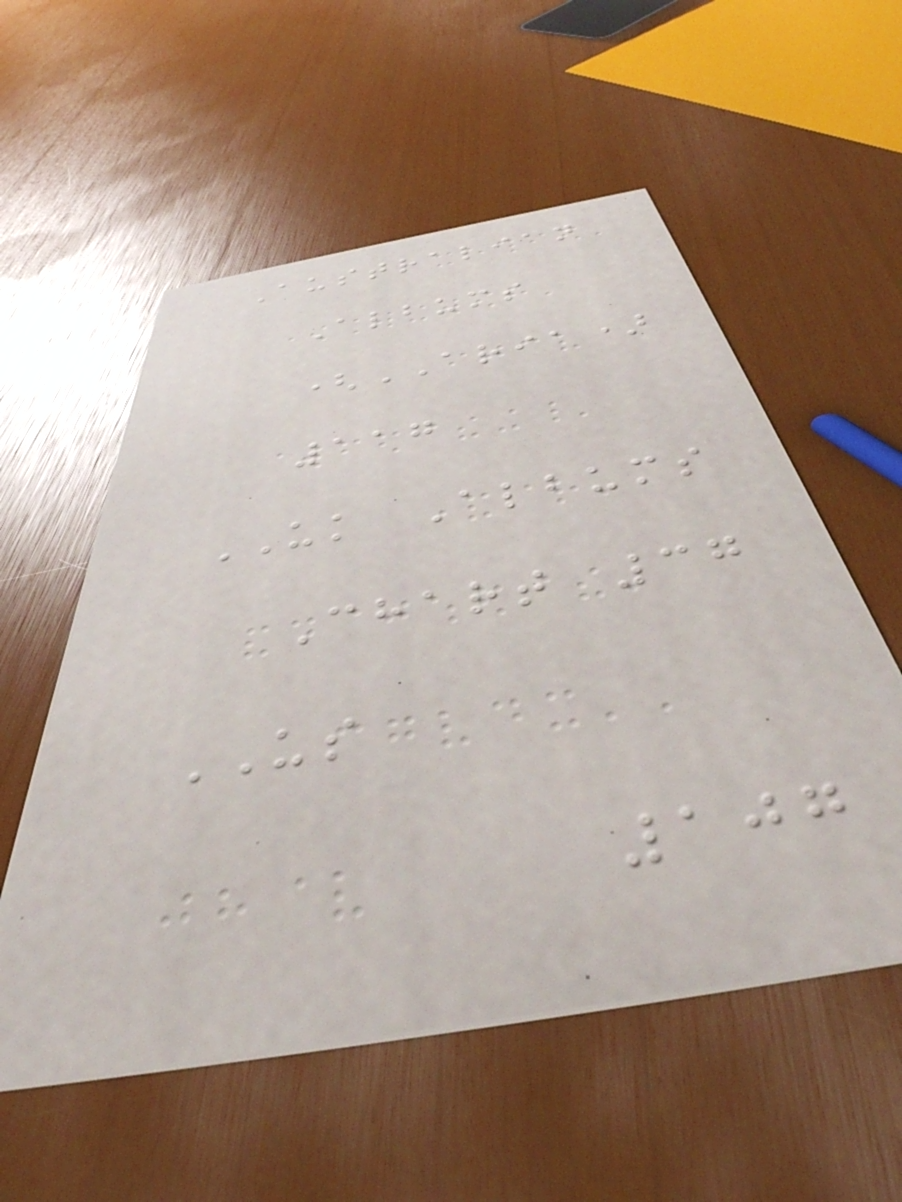Australian
Albums
(ARIA)
117
UK Albums
Chart 37
US
107
